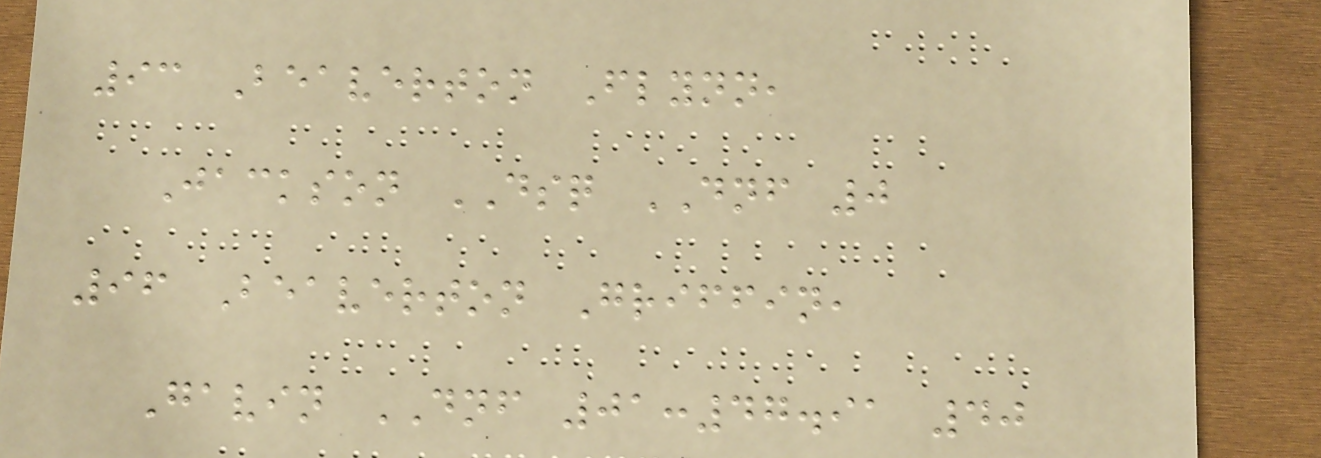93 Beaverton Flynn,
Jackson DSQ DNF 0
96 Beaverton Griffin,
Gavin DNF 01:47.91 40
